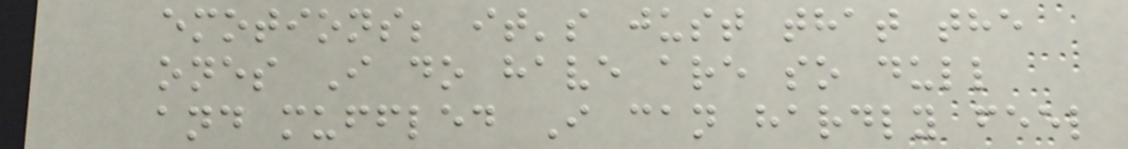emotions; it's just that the
ones I do have are so dull
and muffled I can hardly feel
